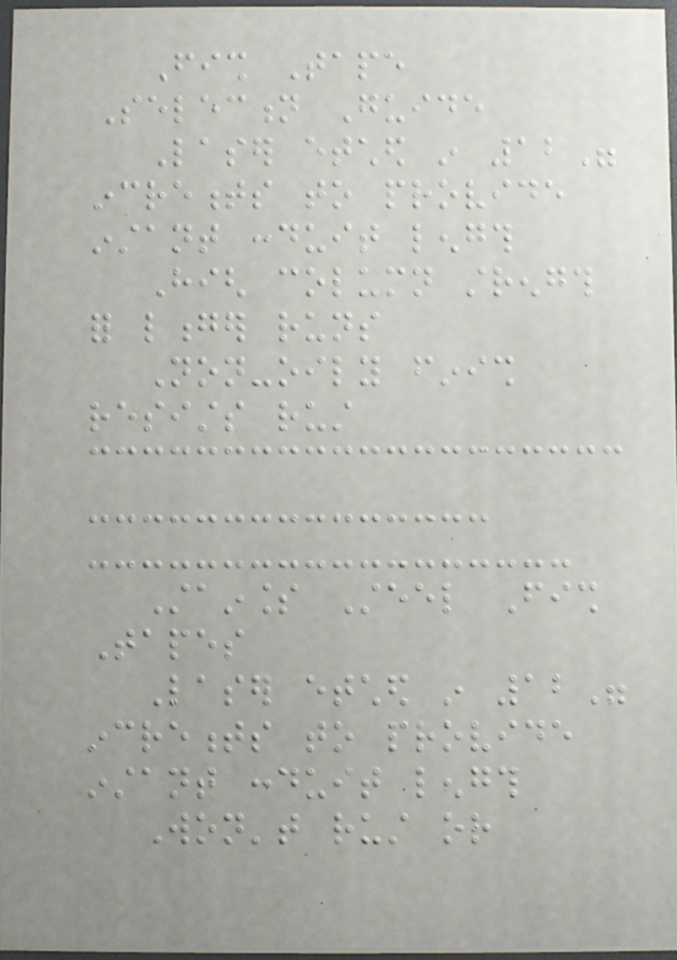Fish Tape
Selection Guide
Laser etched in 12"
increments to provide
instant conduit length
High column strength
for longer runs
Non-oily finish
resists rust
Stainless Steel Fish
Tapes
Laser etched in 12"
increments to provide
instant conduit length
Won't rust or
